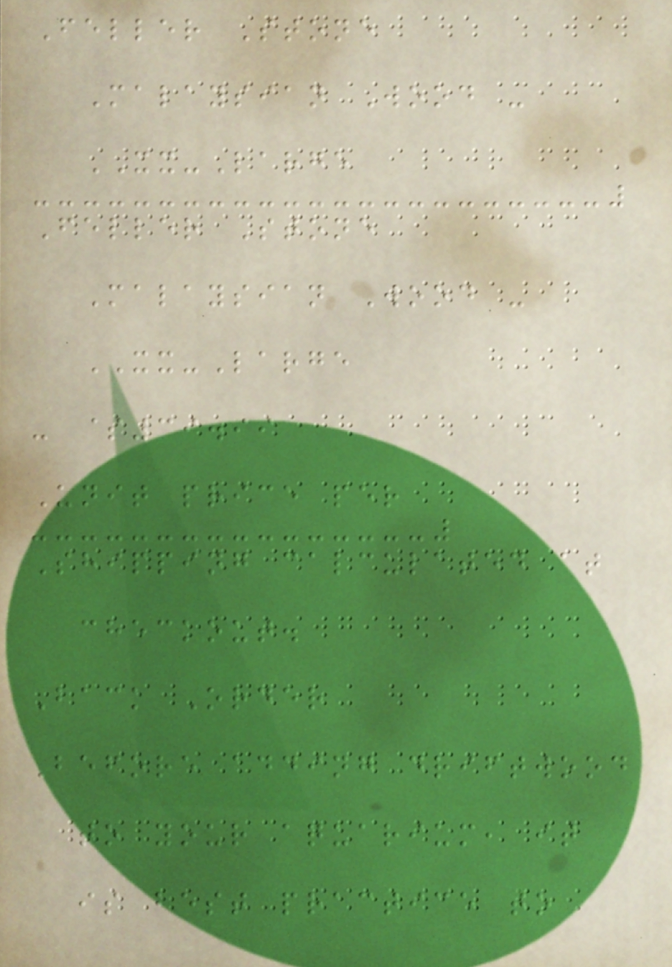Feller Stone
Malaysian Wood -
XX-Large
Feller Stone
Malaysian Wood -
XX-Large
- $39.99
Unit price per
Shipping calculated at
checkout.
Back Order
Before adding driftwood
to your aquarium, it
is best practice to
